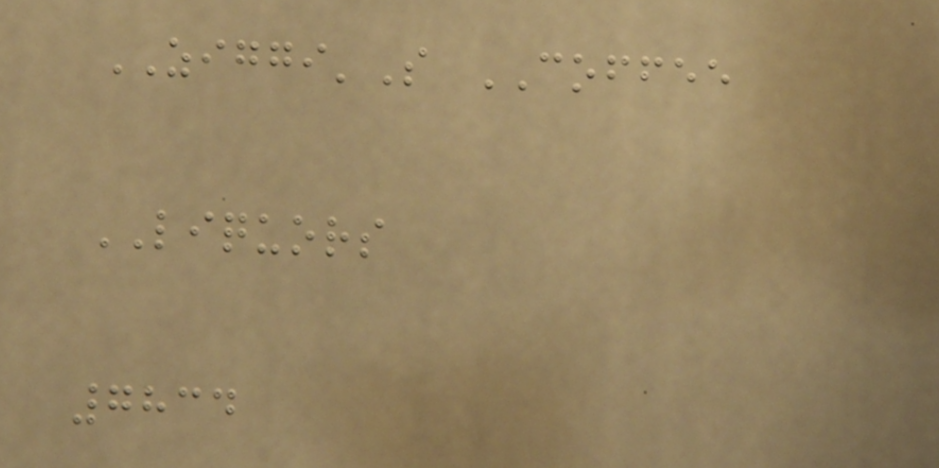ZIGGI'S COFFEE
LIQUORS
7834
